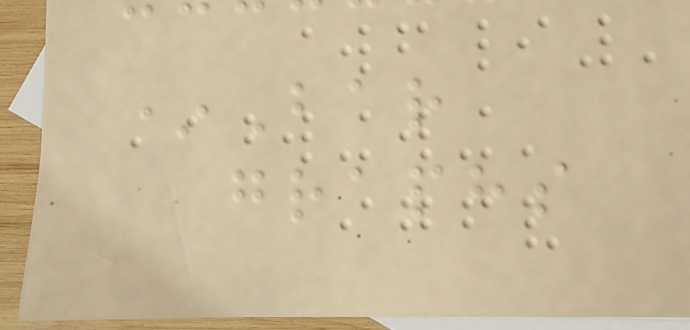*Bar
graphs
